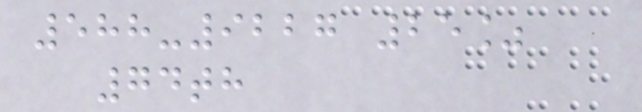588-9227 25%
74th
